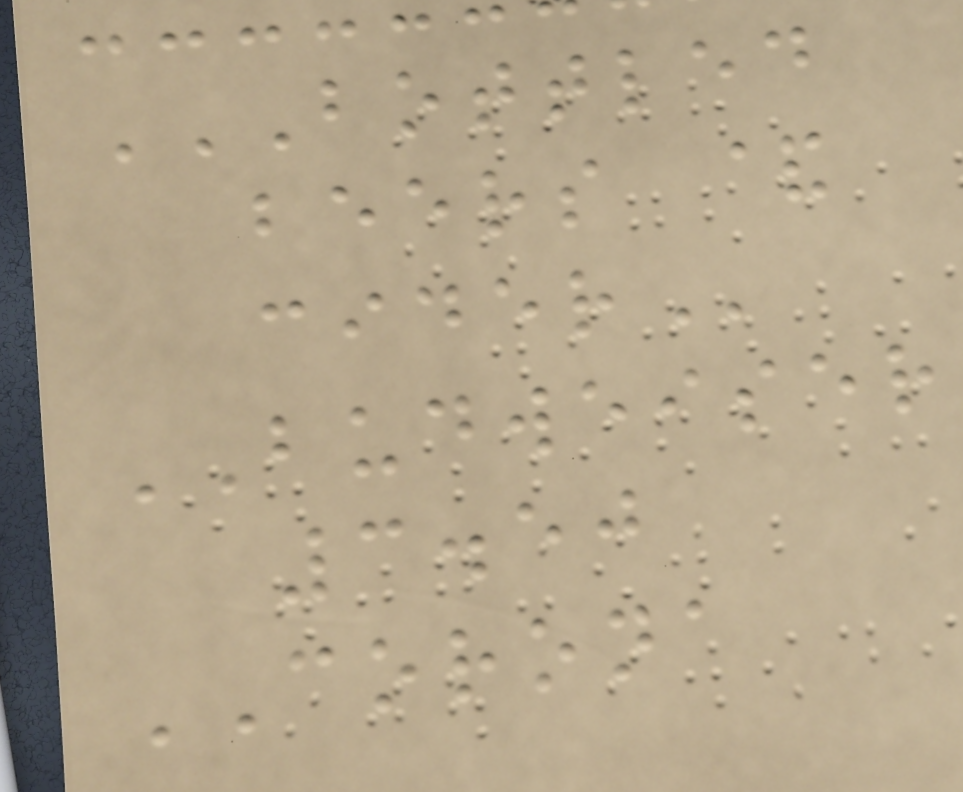BOTTLED
BEERS &
CIDER
BUDWEISER
3.50
CORONA
